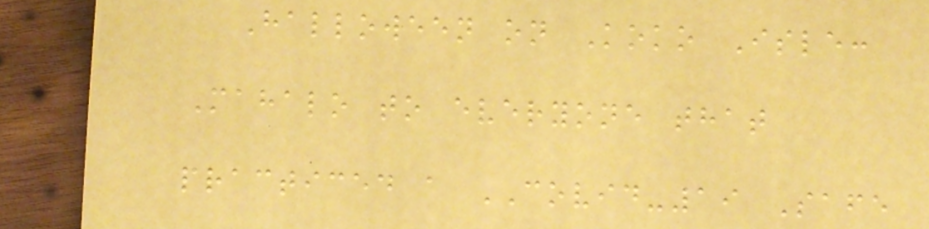Halloween on Koko Isle:
Mahalo to everyone that
practiced a COVID-19 Safe
